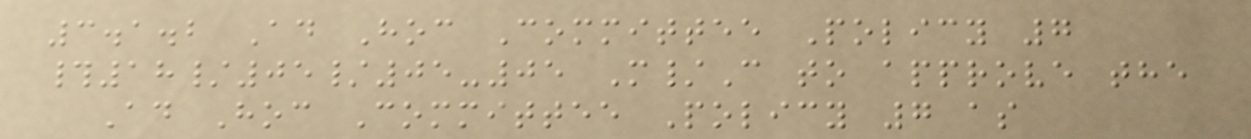3.1.2 Ad Hoc Committee Policy 7
#18/05/05-05 M/C to approve the
Ad Hoc Committee Policy 7 as
